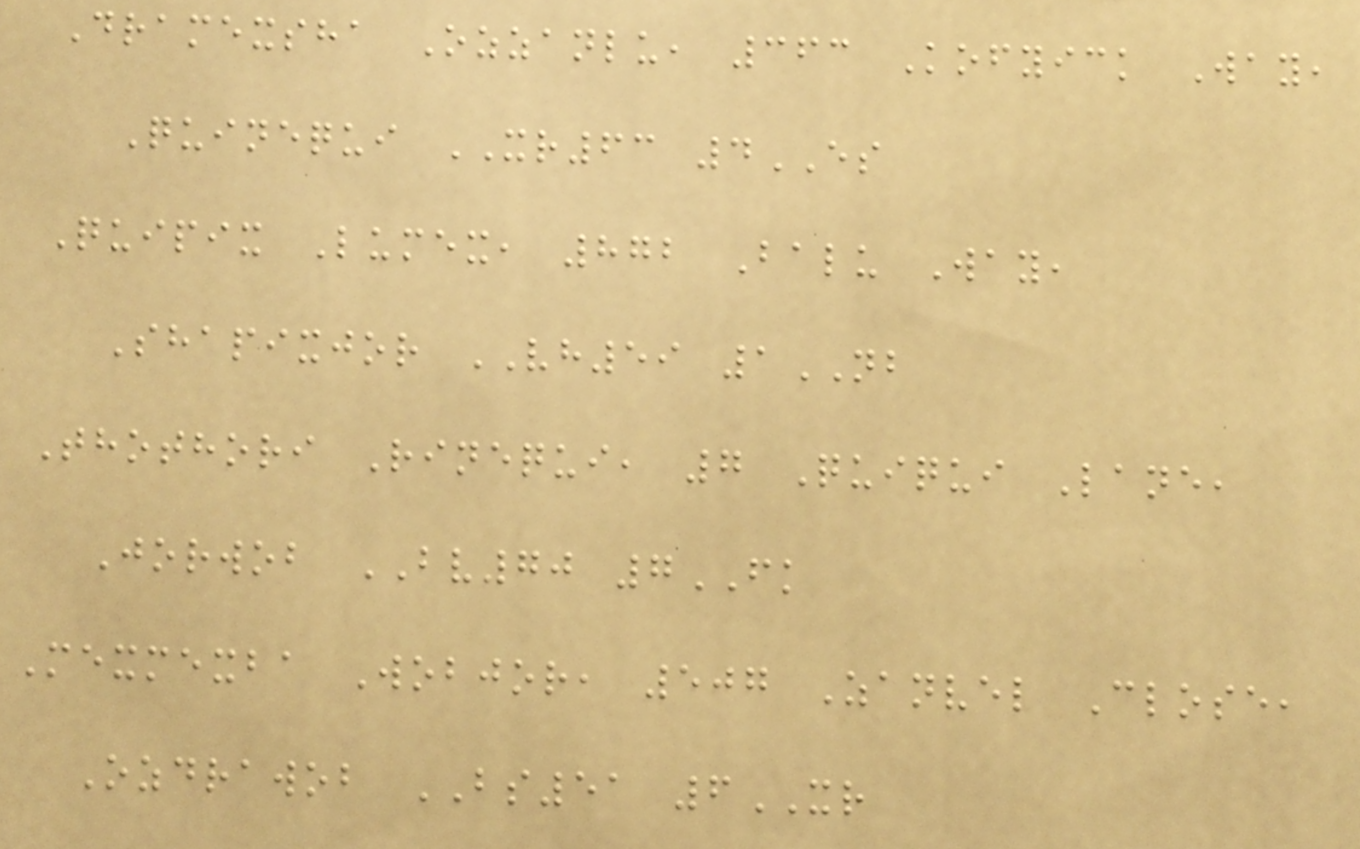Dramexsha Ozzanlu, 363 Kofyick Way,
Quinequi XR63 4ES
Quipix Lumex, 872 Balu Way,
Shapixjor VH59 1NB
Thothori Rinequi, 7 Quiqui Lane,
Jorwob BV70 7FK
Mexmexba Wobjor, 507 Zanvel Close,
Ozdrawob BS51 6XR
